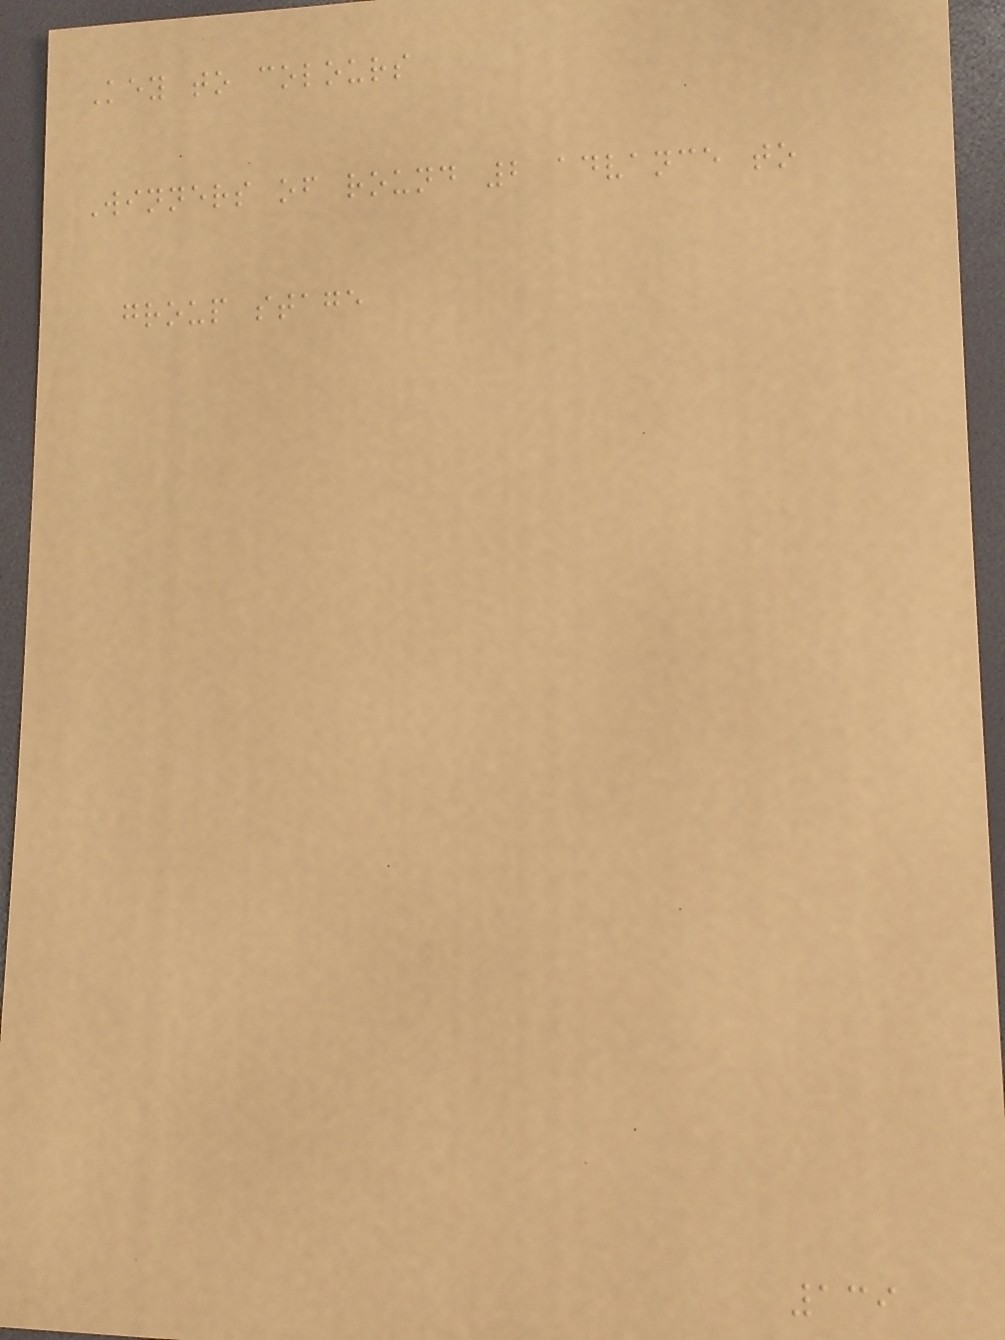Key to colours
Winners of round 2 advance to
group stage
139
